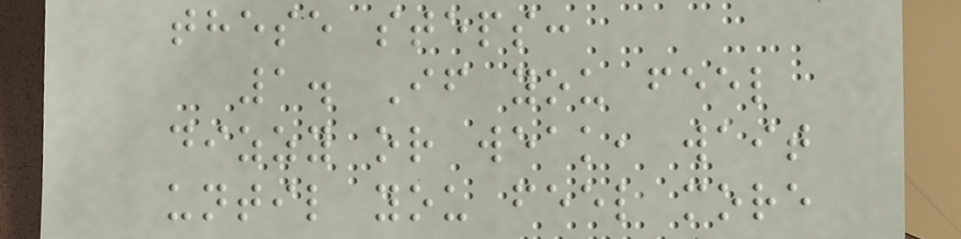these steps:
1. If you feel
dizzy or weak, wait
until you feel more
